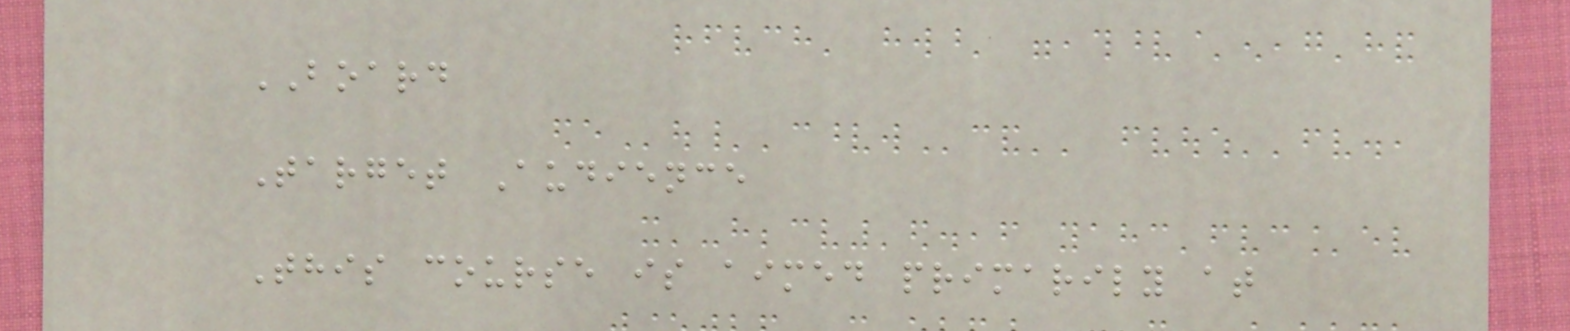BOARD
Target Audience
This course is aimed primarily at
